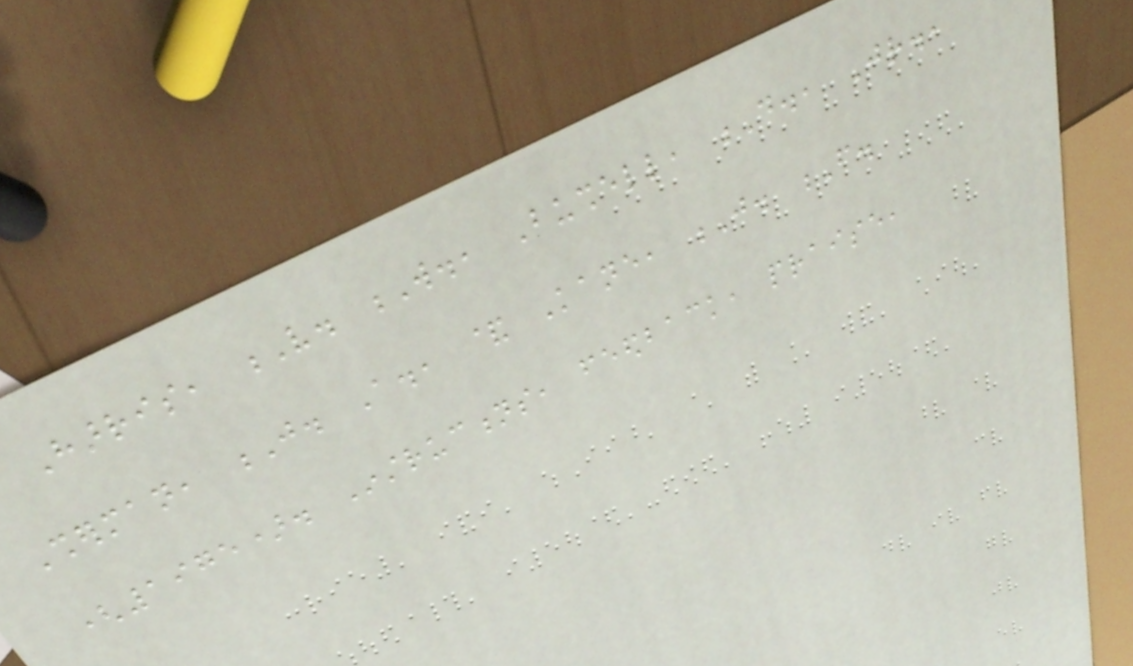Harris, V. W., Bushell, D., Jr.,
Sherman, J. A., & Kane, J. F.
(1975). Instructions, feedback, praise,
